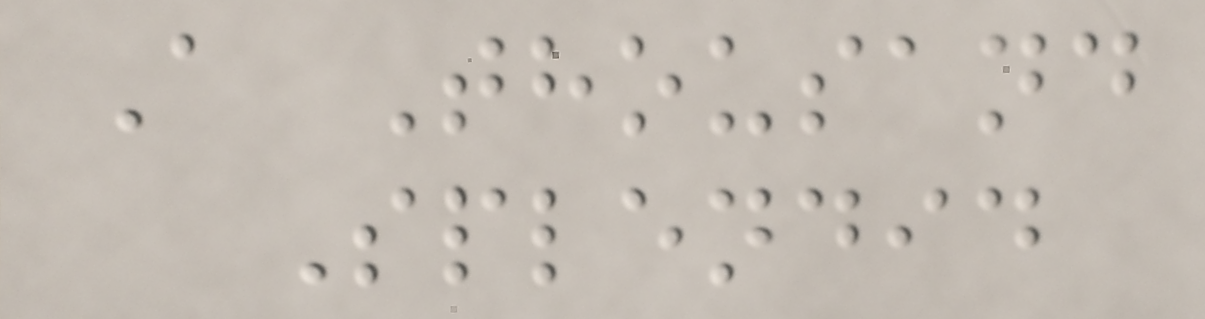A Thousand
Splendid
